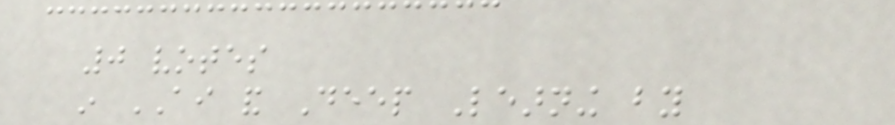0 votes
in AI and Deep Learning by
